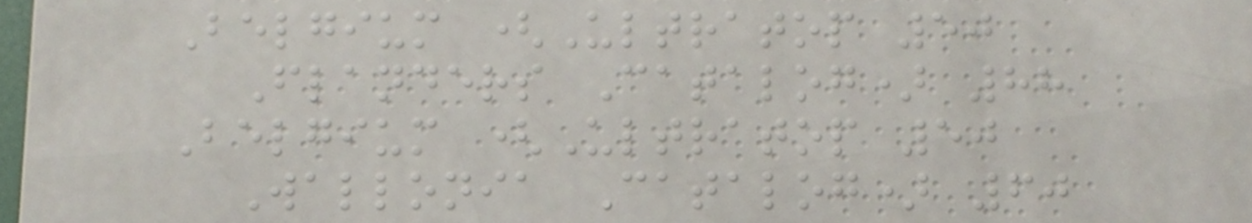Belgium (Ultratop 50
Flanders Catalog) 88
Belgium (Ultratop 50
Wallonia Catalog) 60
